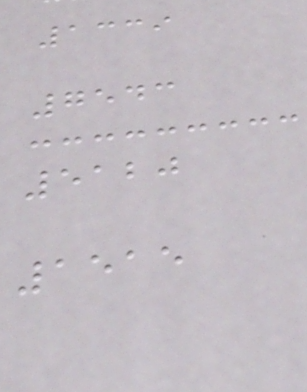1339
7543
5120
1515
